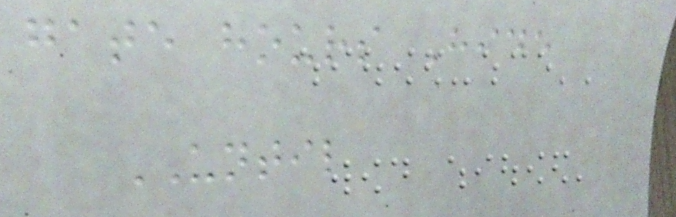gate hours Hide
UNTIL
